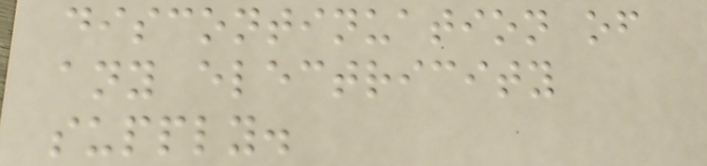discontinuation of
any electricity
supply.
